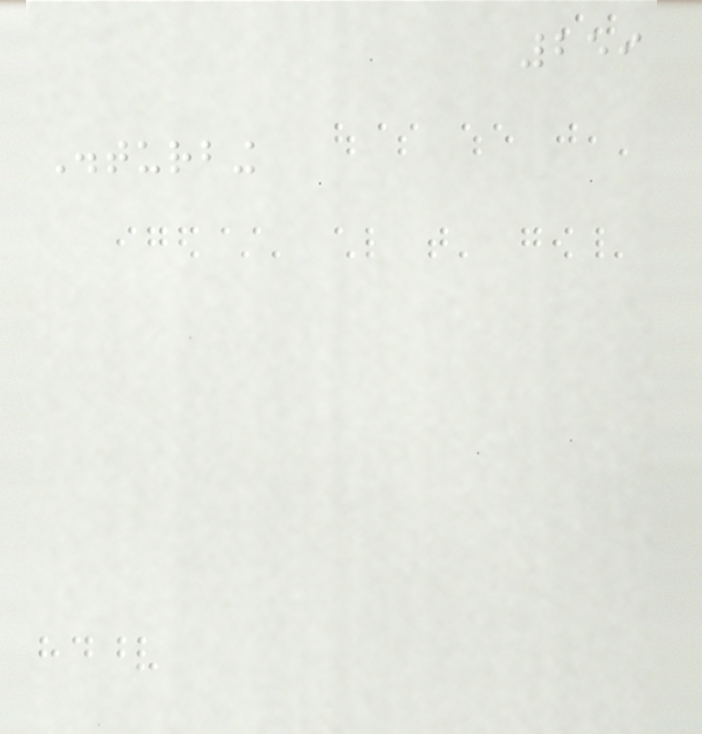259
Disturbing
